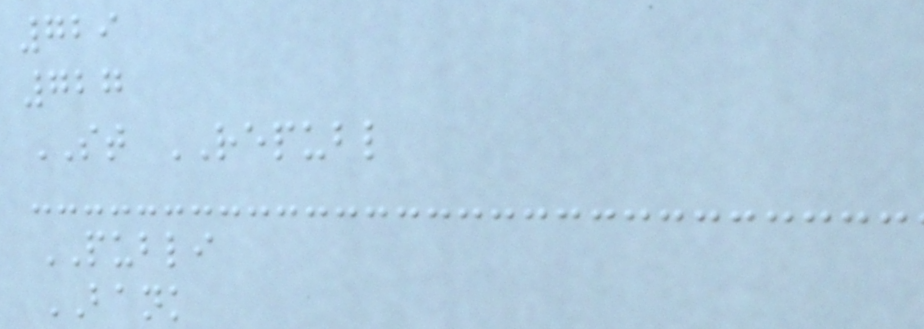729
727
ST REPUBL
PUBLI
BANK
